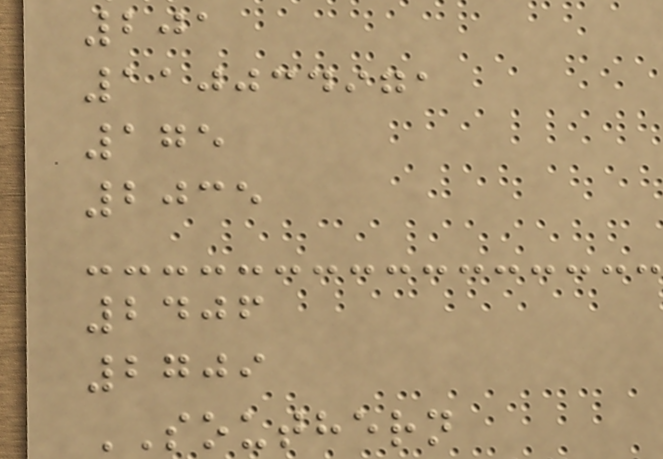201
110034971
175
2035
2406
2709
SOUTHERN
